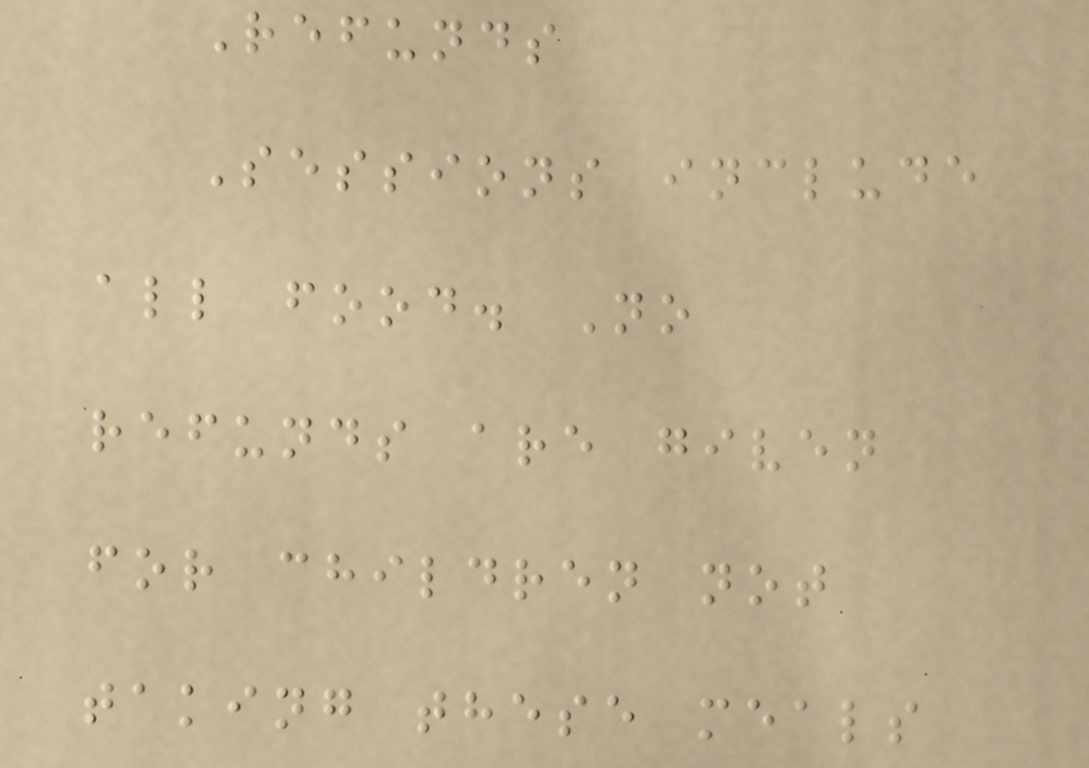Refunds
Sessions include
all food. No
refunds are given
for children not
taking these meals
